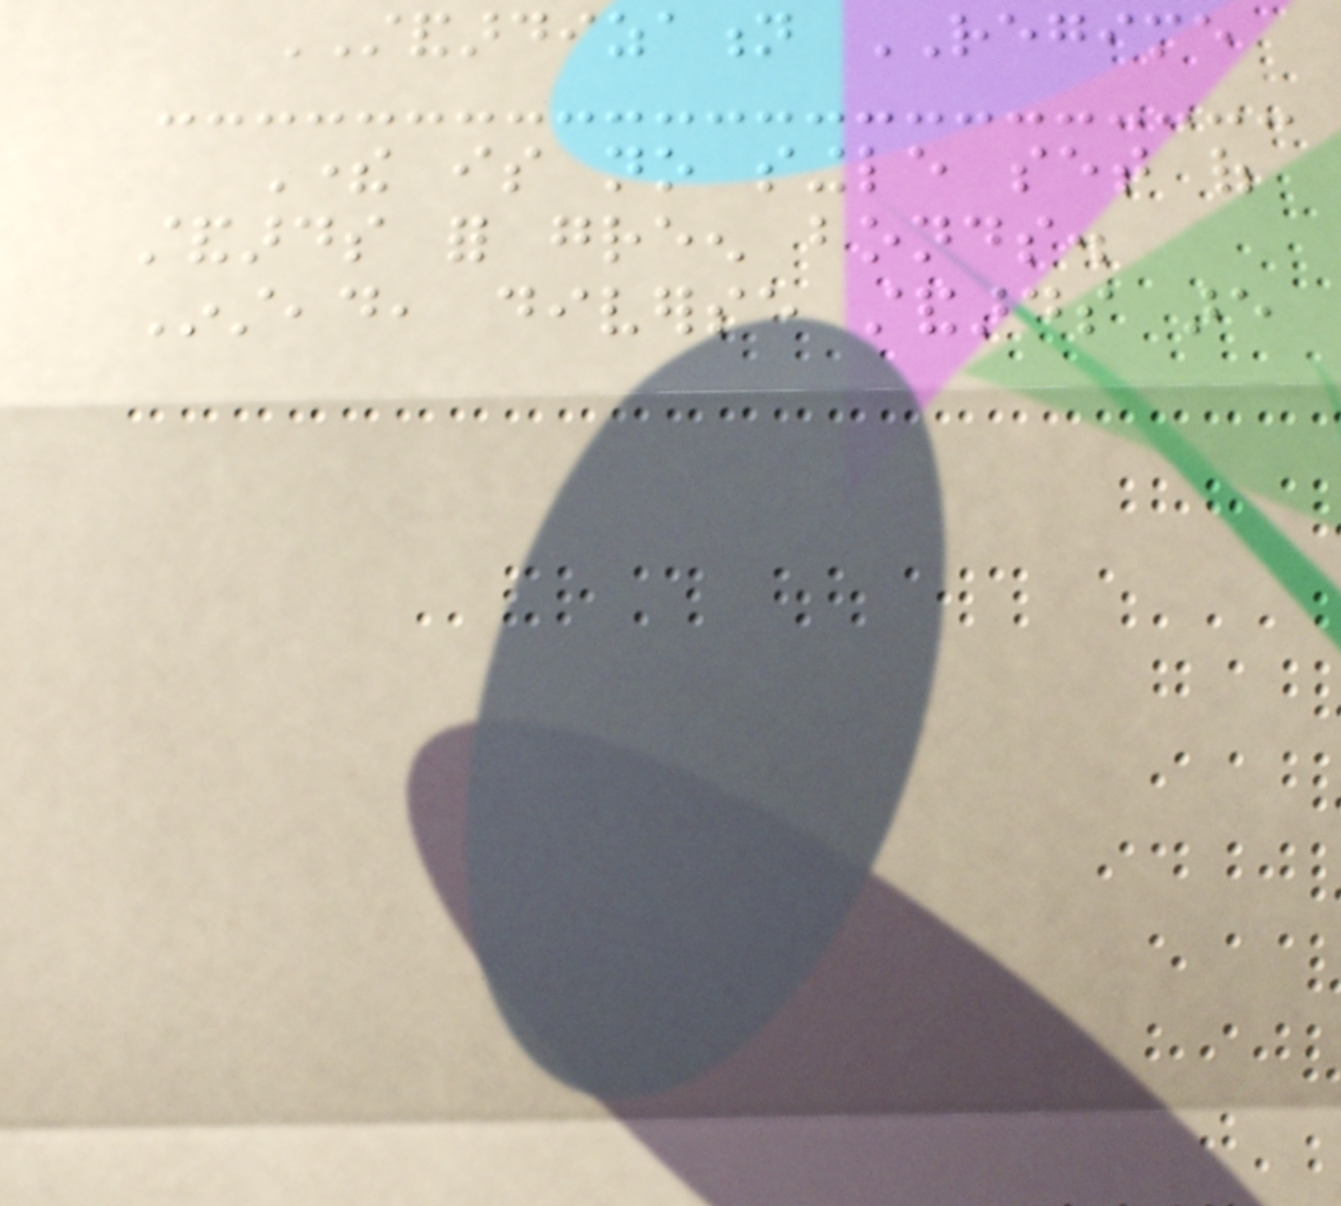STANDARDIZATION REGIME
There is no single set of
standards for green bonds.
Instead, diverse standards are
